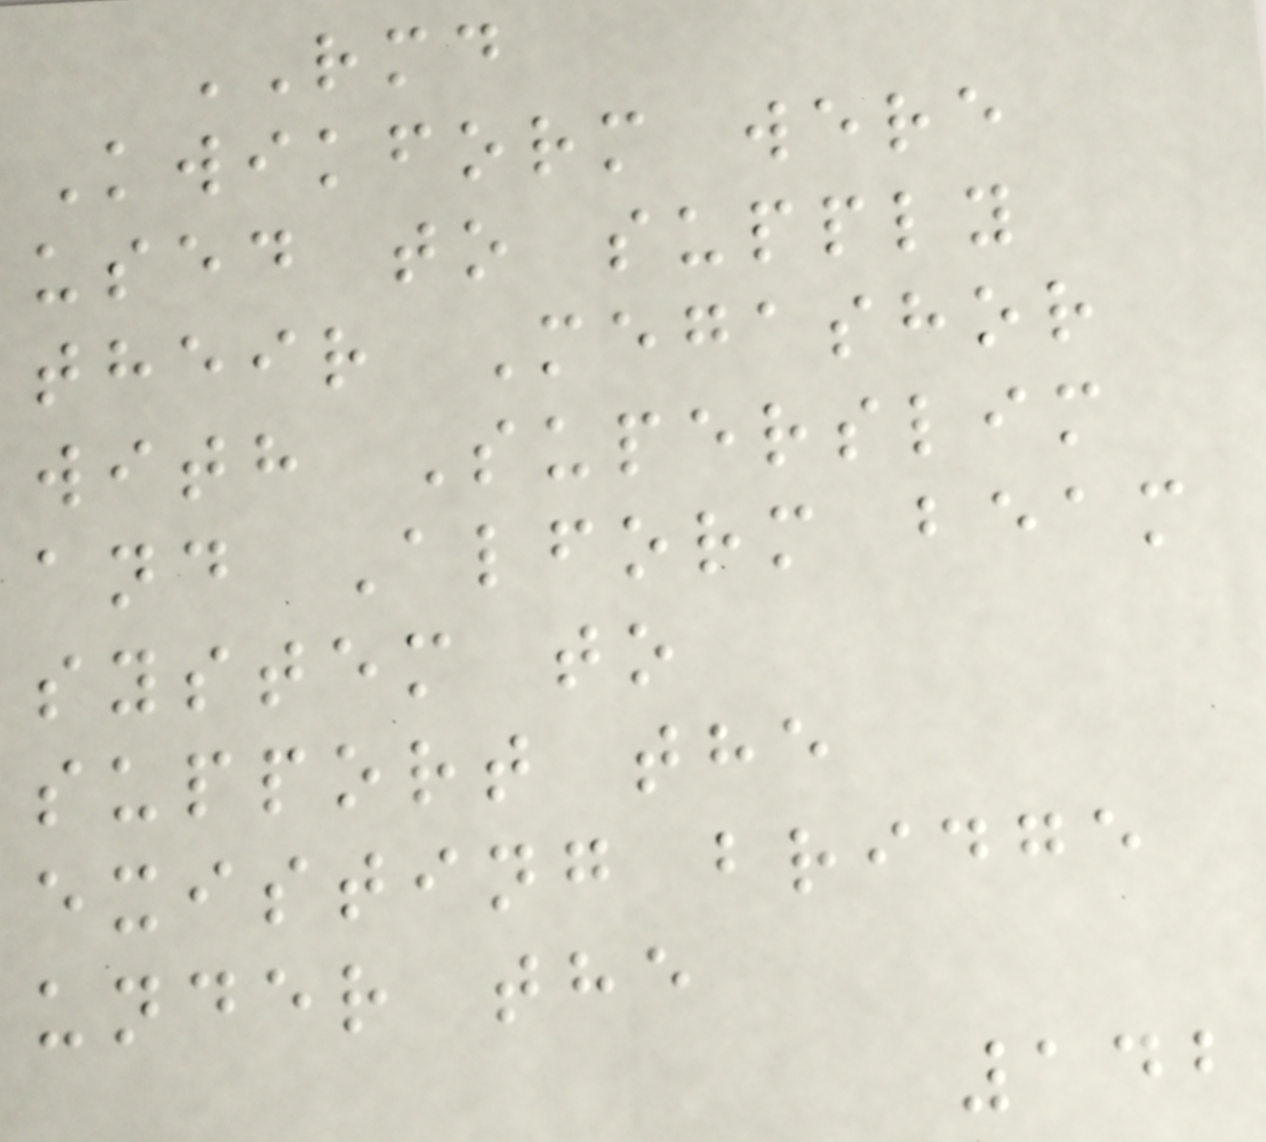RMD
Kwikform were
used to supply
their Megashor
with Superslim
and Alform beam
system to
support the
existing bridge
under the
142
